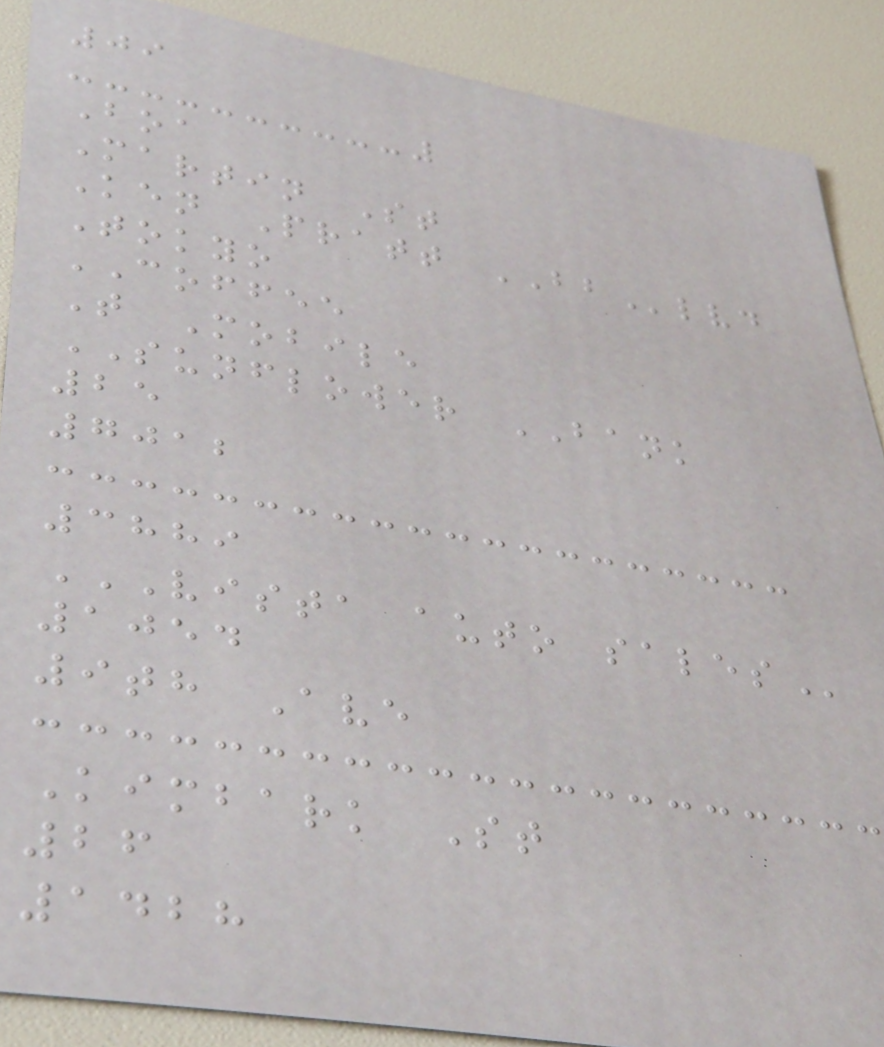09
Boa
Martin St
Ken Pratt BBlvd
Tokyo
COFFEE
T Mobile
SUNFLOWER BANK
25
7012
3889
VISTA AUTO SALES
1054
9th Ave
Kimbark St
26
1428
